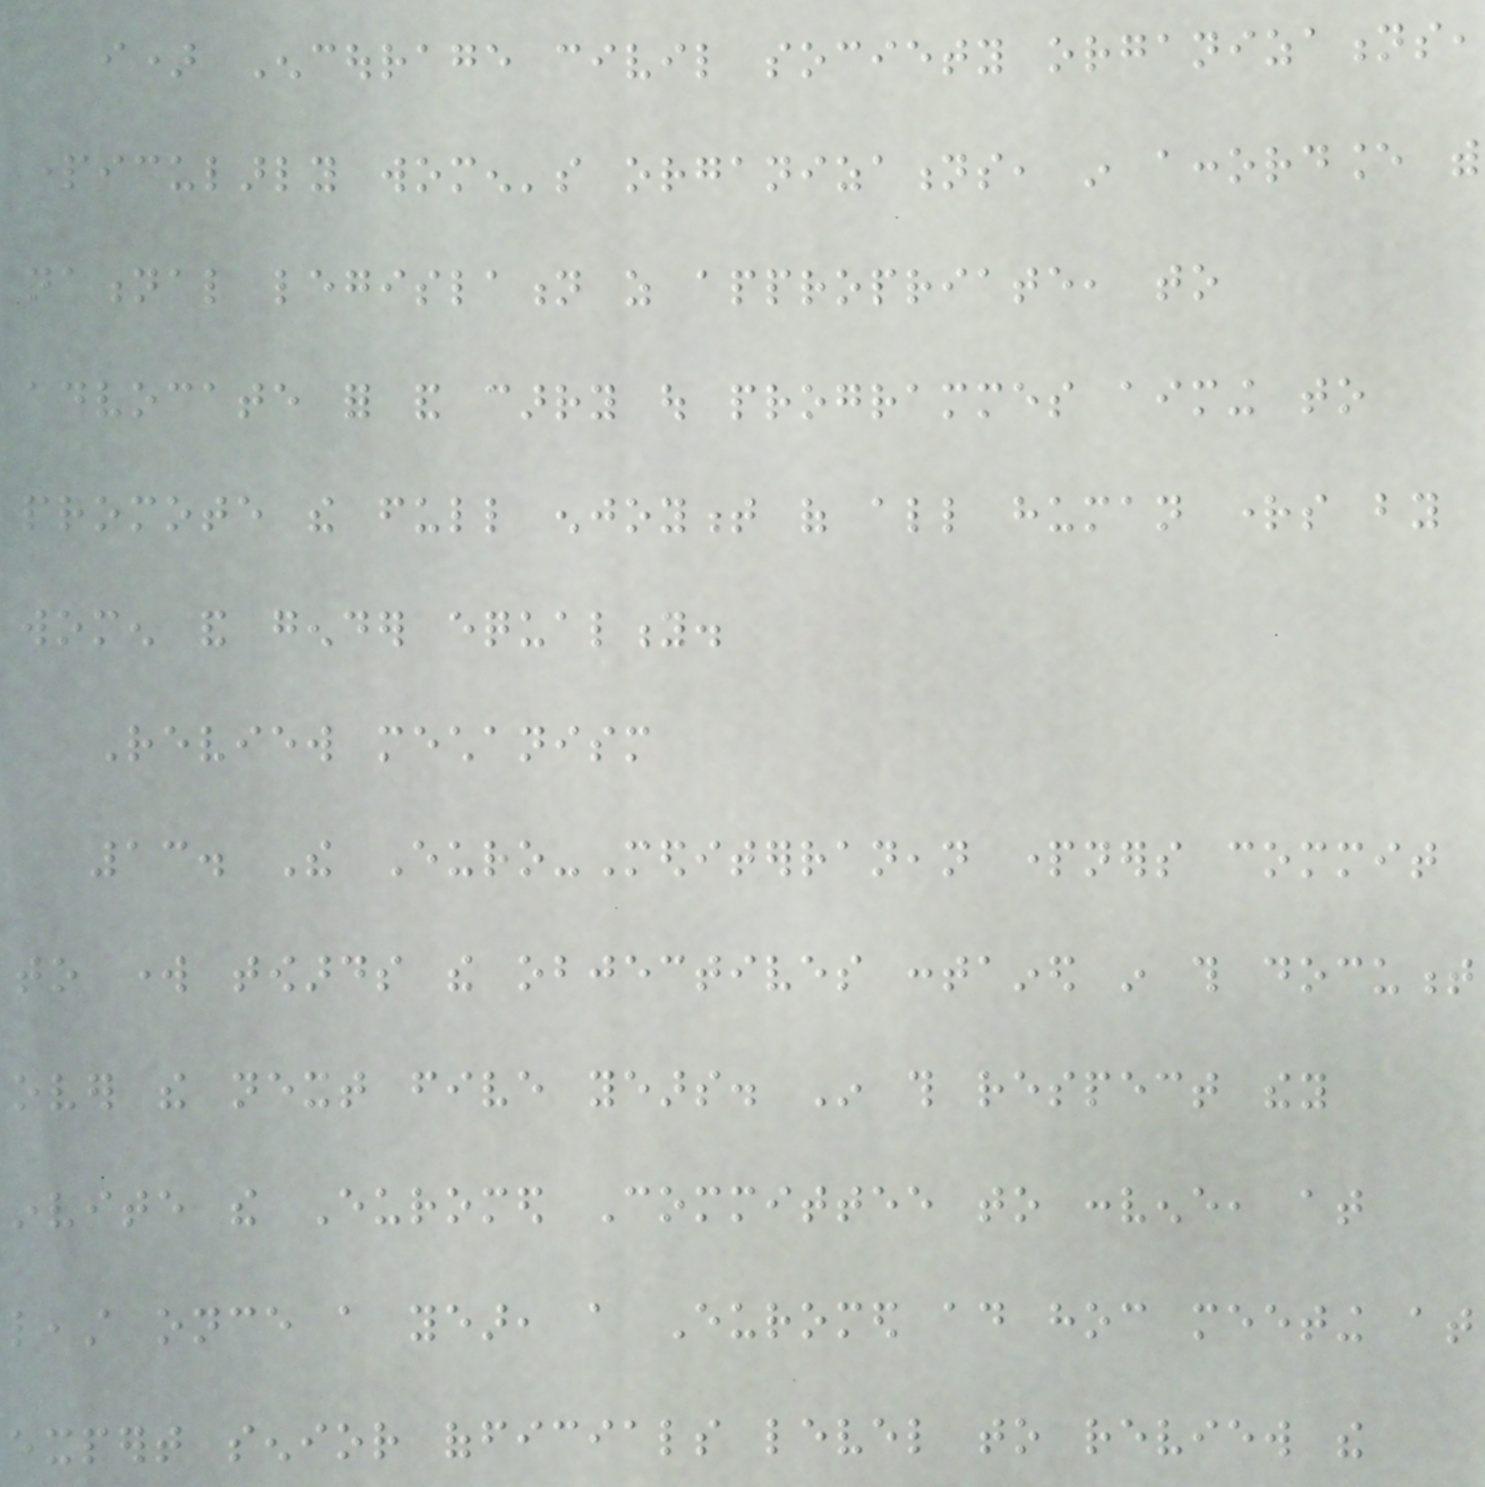i) Encourage civil society organizations,
particularly women's organizations, in accordance with
national legislation as appropriate, to
advocate for and carry out programmes aiming to
promote the full enjoyment of all human rights by
women and gender equality.
Review mechanism
13. The Euro-Mediterranean partners commit
to work towards the objectives contained in this document
over the next five years. In this respect they
invite the Euromed Committee to convene, at
least once a year, a Euromed ad hoc meeting at
expert senior officials level to review the
